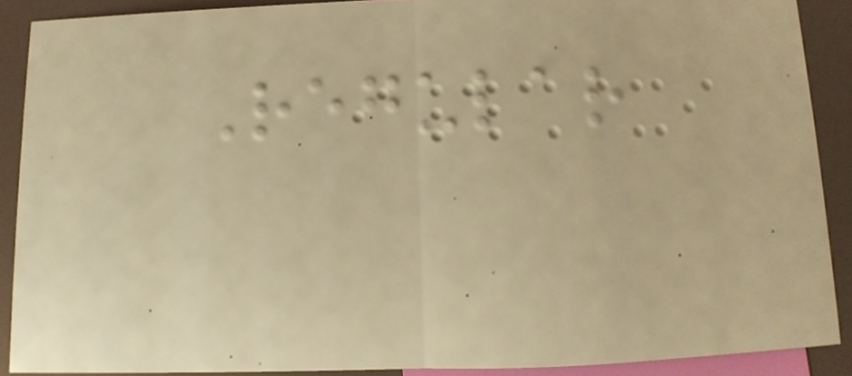Regular
